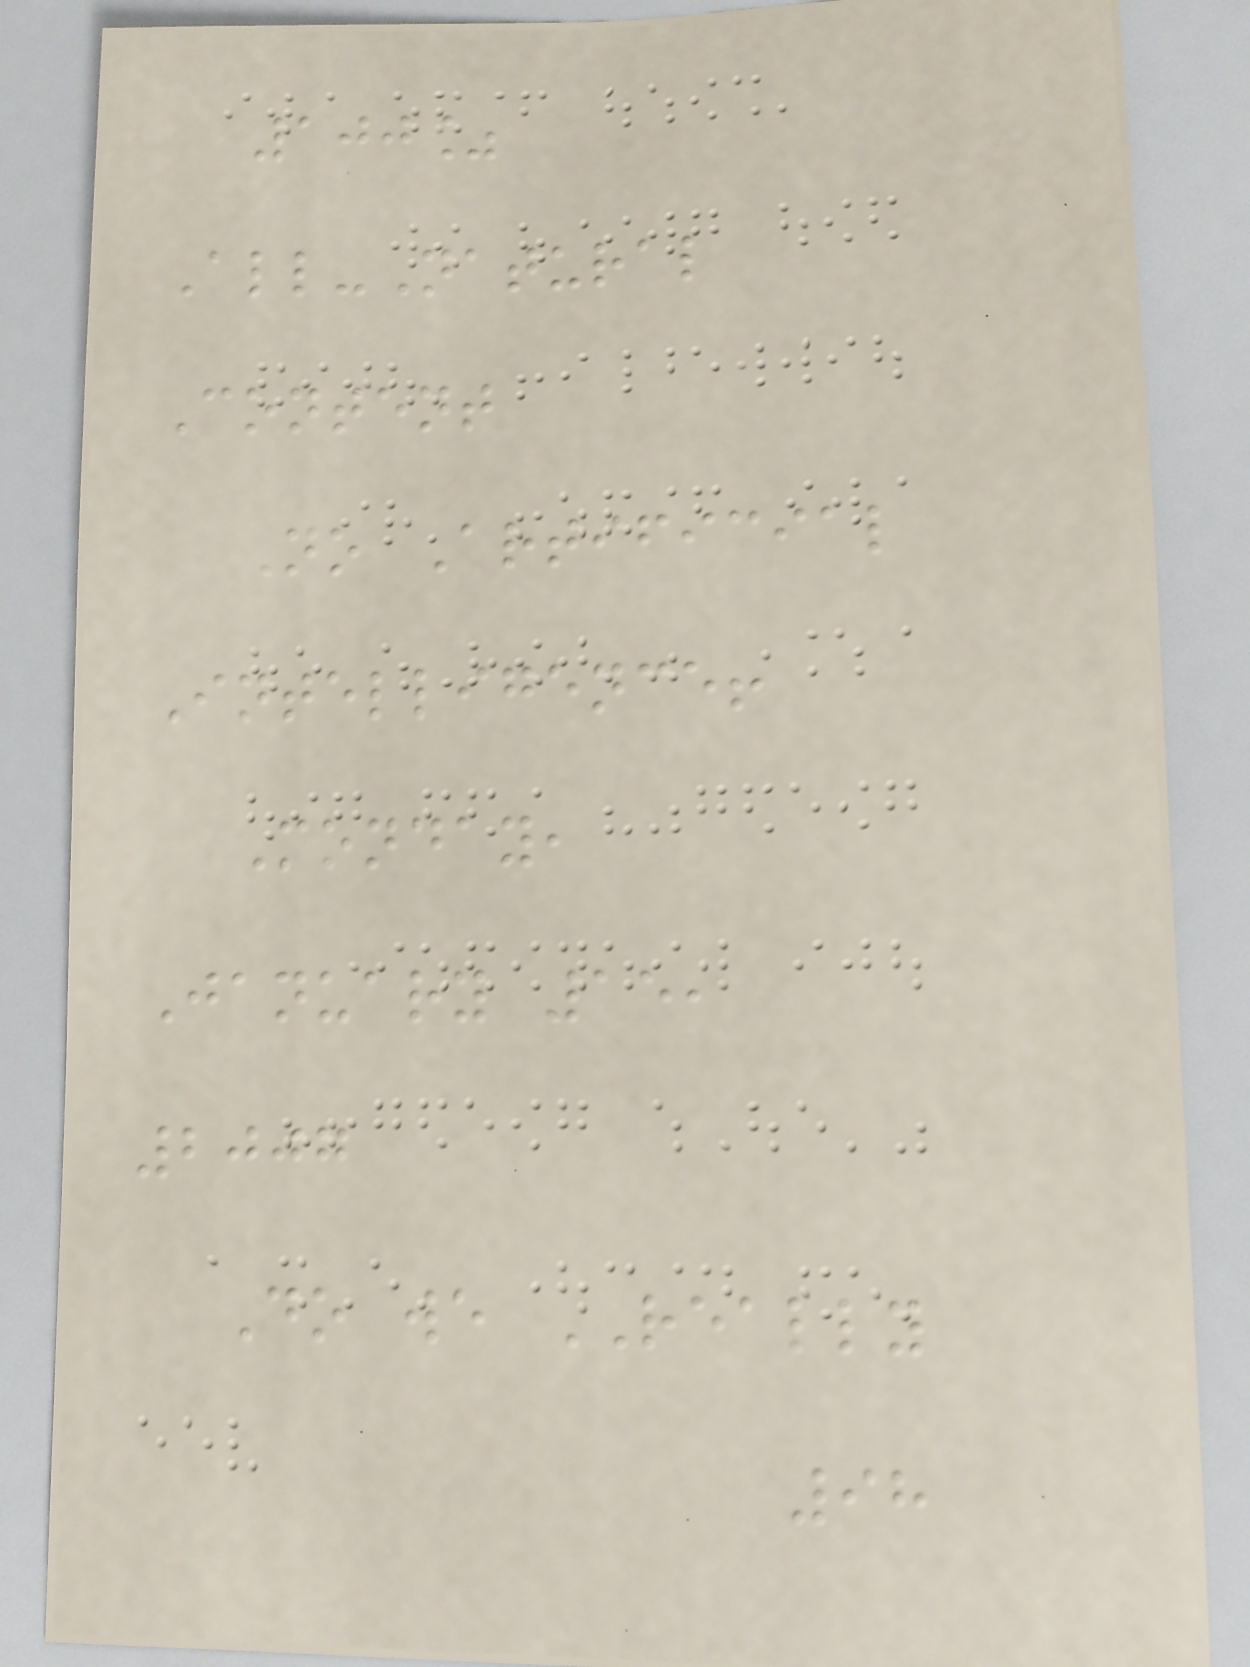100%
All-Natural
Content
No Artificial
Intelligence!
Monday,
January 15,
2007
Do we REALLY
98
